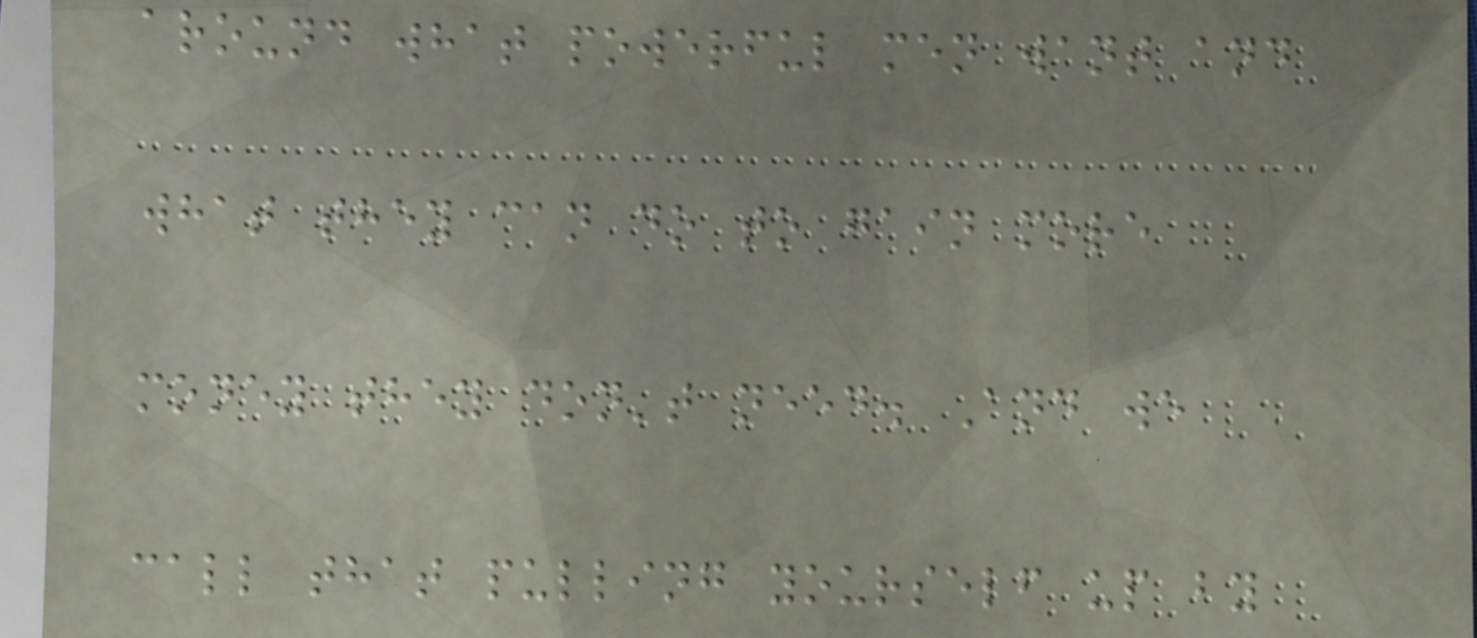around what powerful men want and
what they can do to gain more
money they don't need. And we
call that pulling yourself up by
